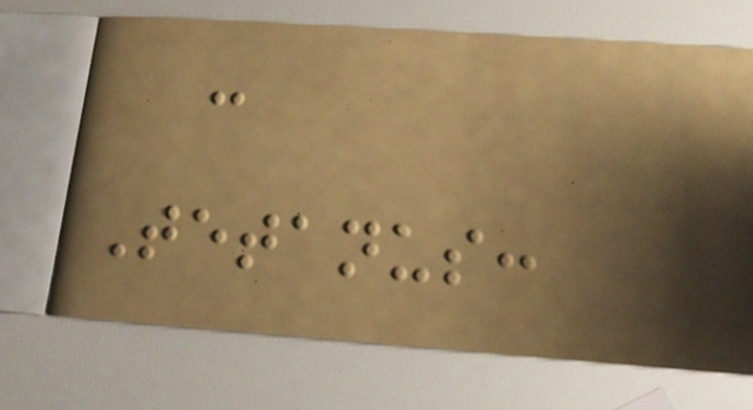-
Tetanus:
